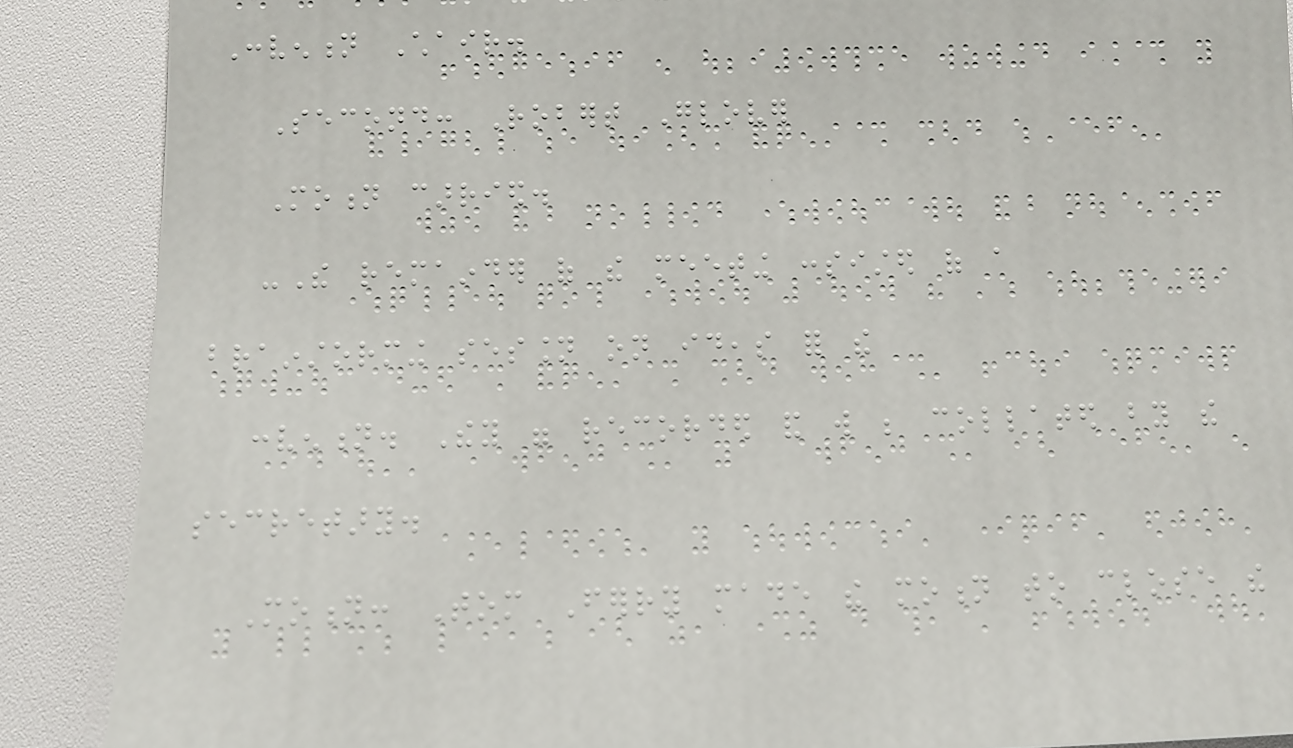Convention Chair.
Second: Robert Glover
Motion carried.
-The remainder of the meeting consisted of a
brainstorming session on ideas for the
convention. They were recorded and will be collated by the
secretary.
Motion: Tom Ferry made the motion to close the
